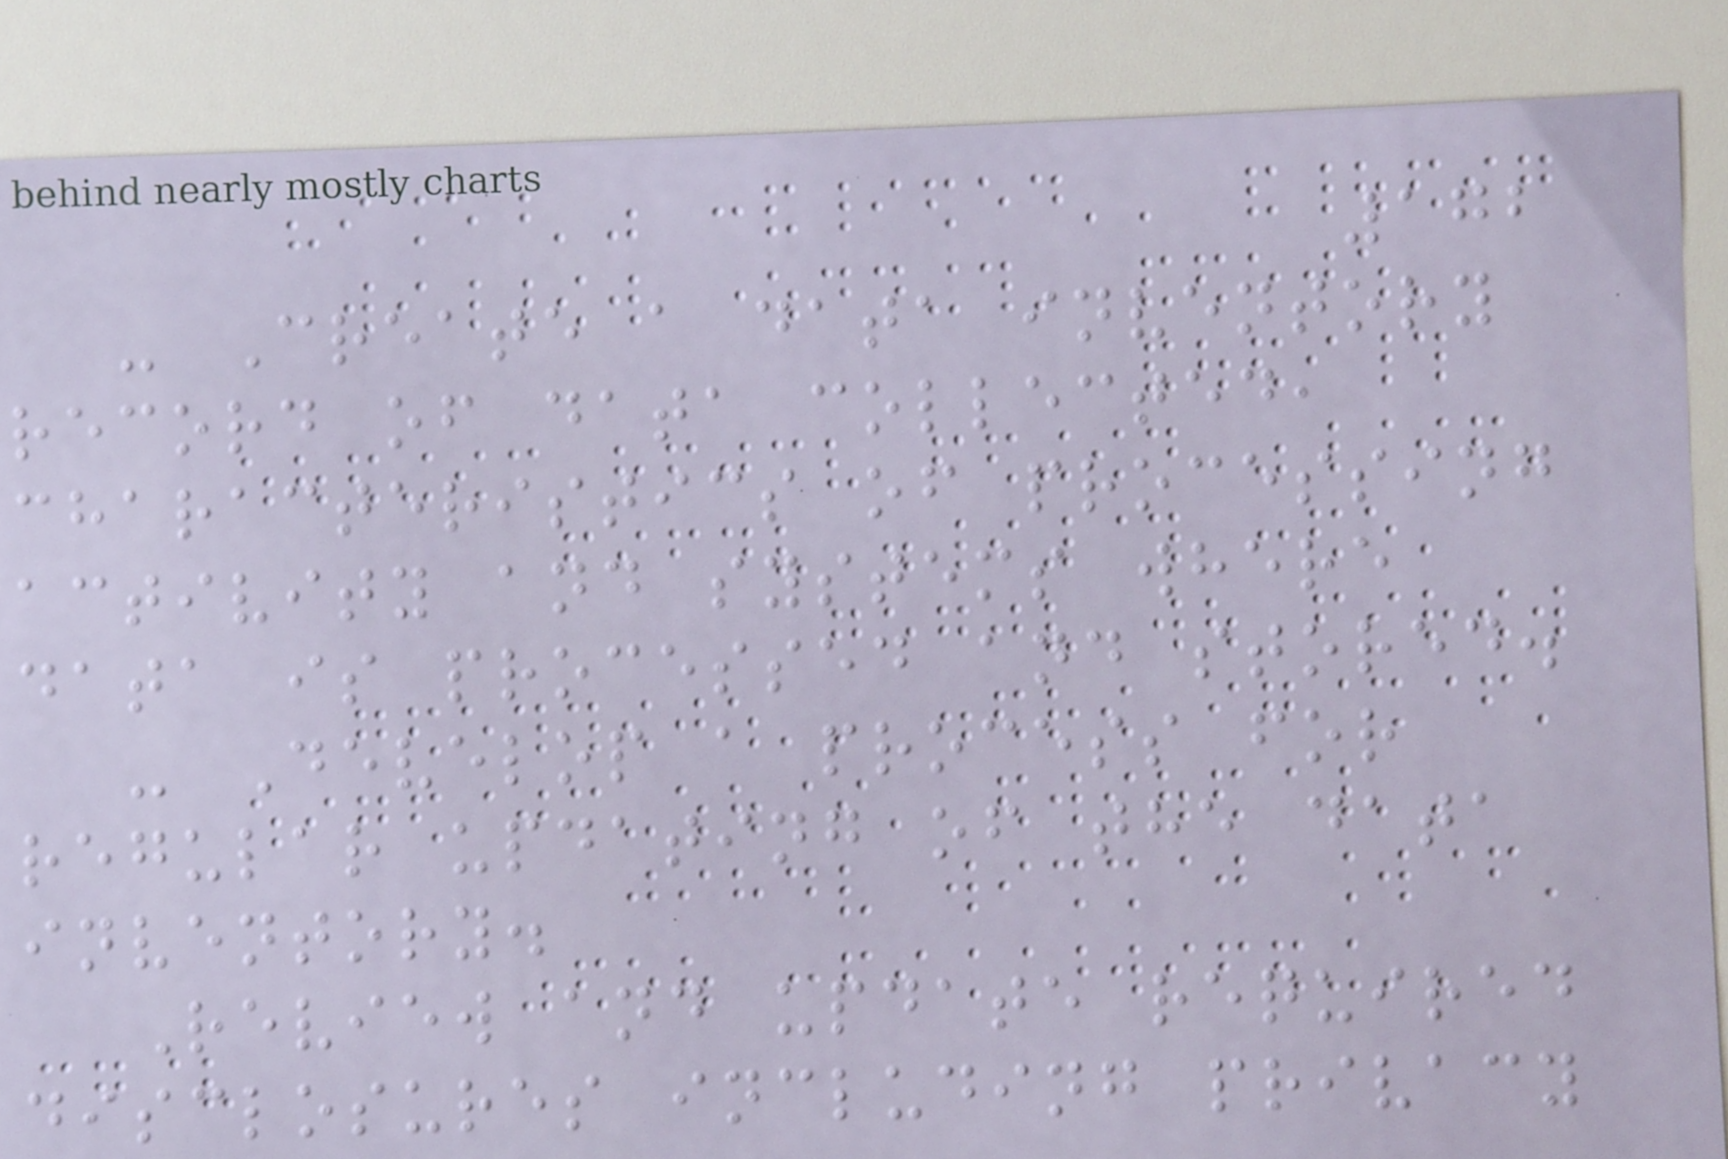172
- Create a data inventory
record of data collected,
characteristics of processing
activity and systems where
data is processed and stored.
- Develop a process for
regular updating of the data
inventory.
Review and update required
disclosures including privacy
